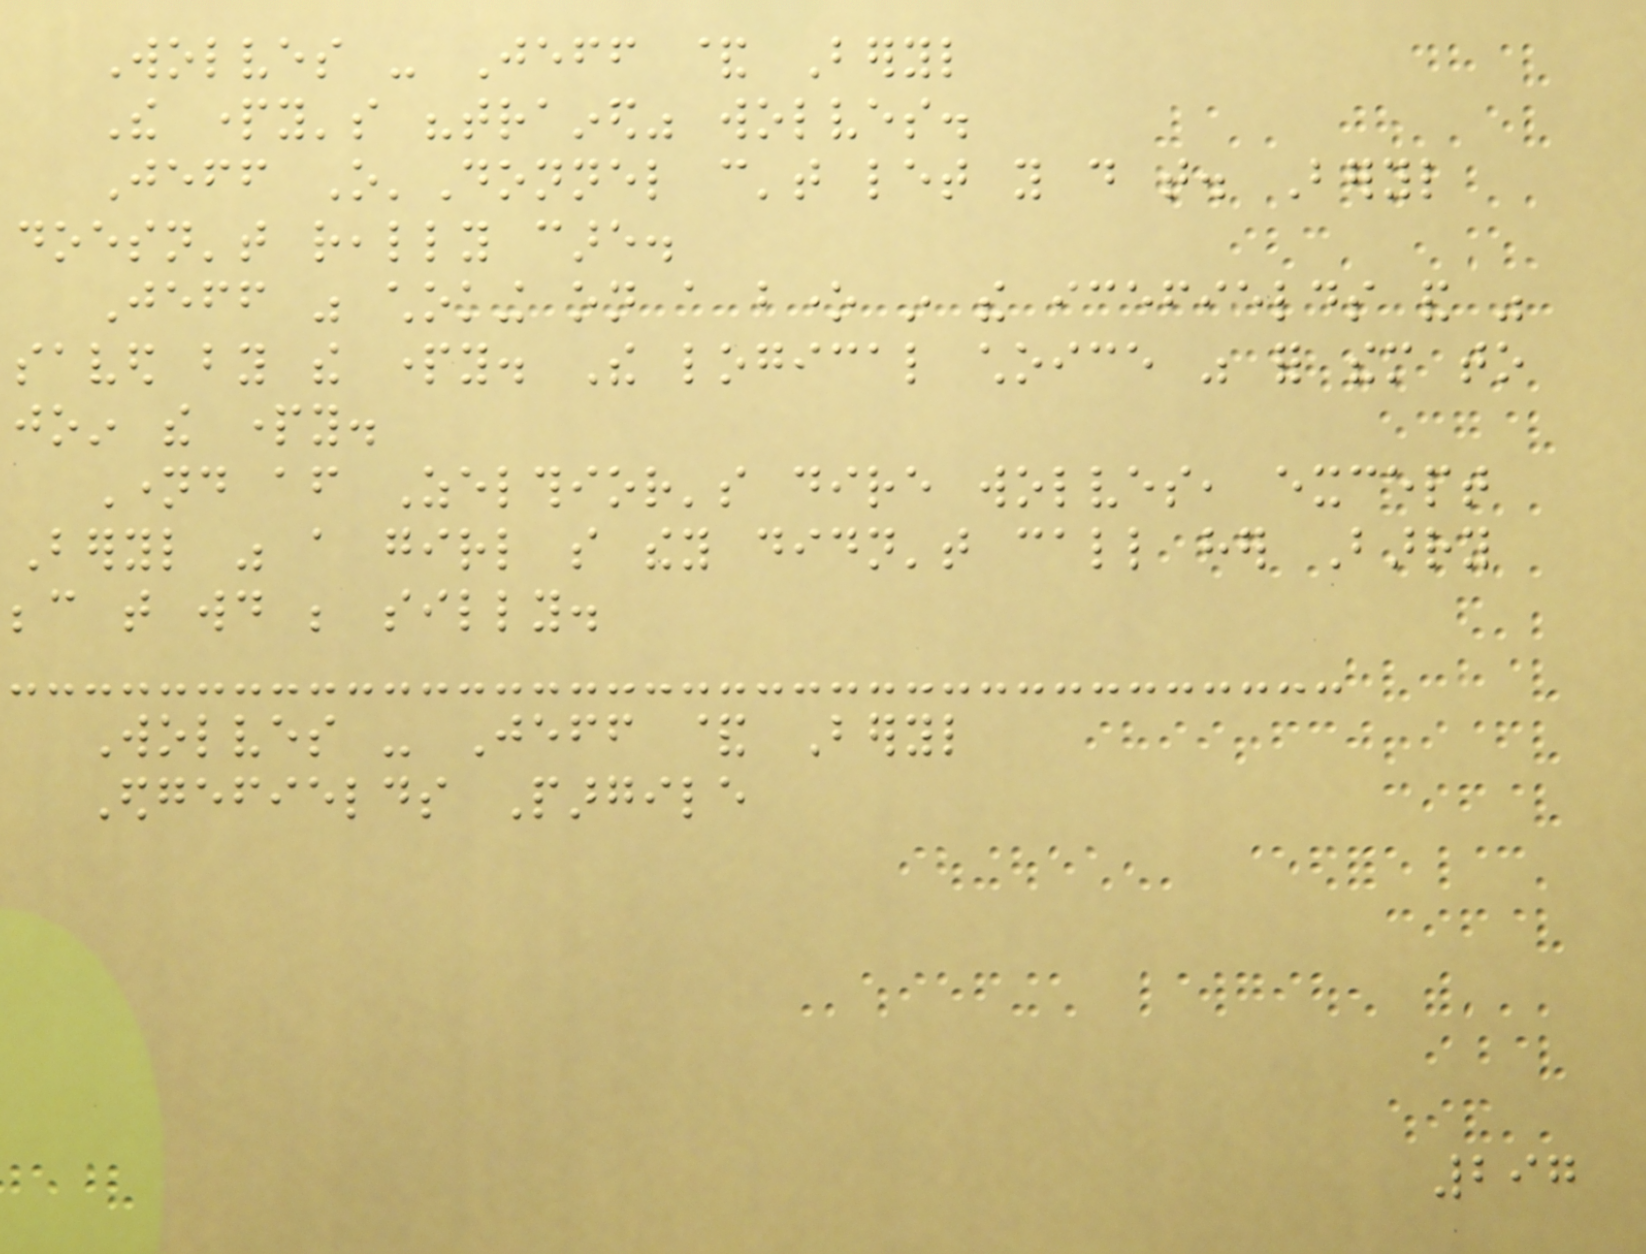Wolves - Jeff & Beryl
The party's "trained" wolves.
Jeff O'Donnel can't let you do that. Beryl
doesn't really care.
Jeff was choking on a bone in the icefields and was
saved by the party. The logical choice was for them to
join the party.
Named after Zelthior's dire wolves, except
Beryl was a girl so they didn't call her Barry
because that would be silly.
Wolves - Jeff & Beryl
Edgefields Pargile
297
